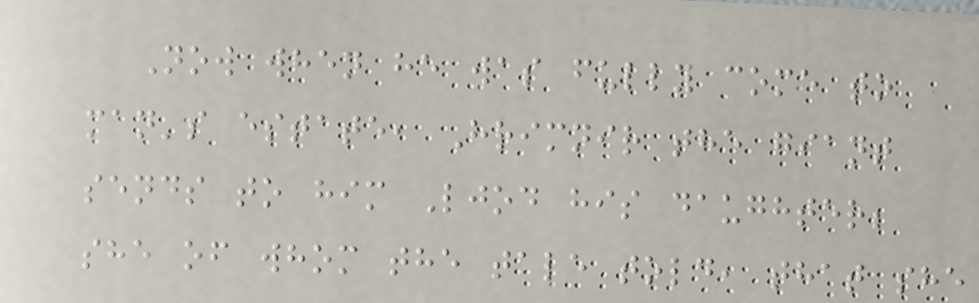Now when he was fully come to
man's estate, Hrimnir the giant
sends to him Ljod his daughter;
she of whom the tale told, that she
